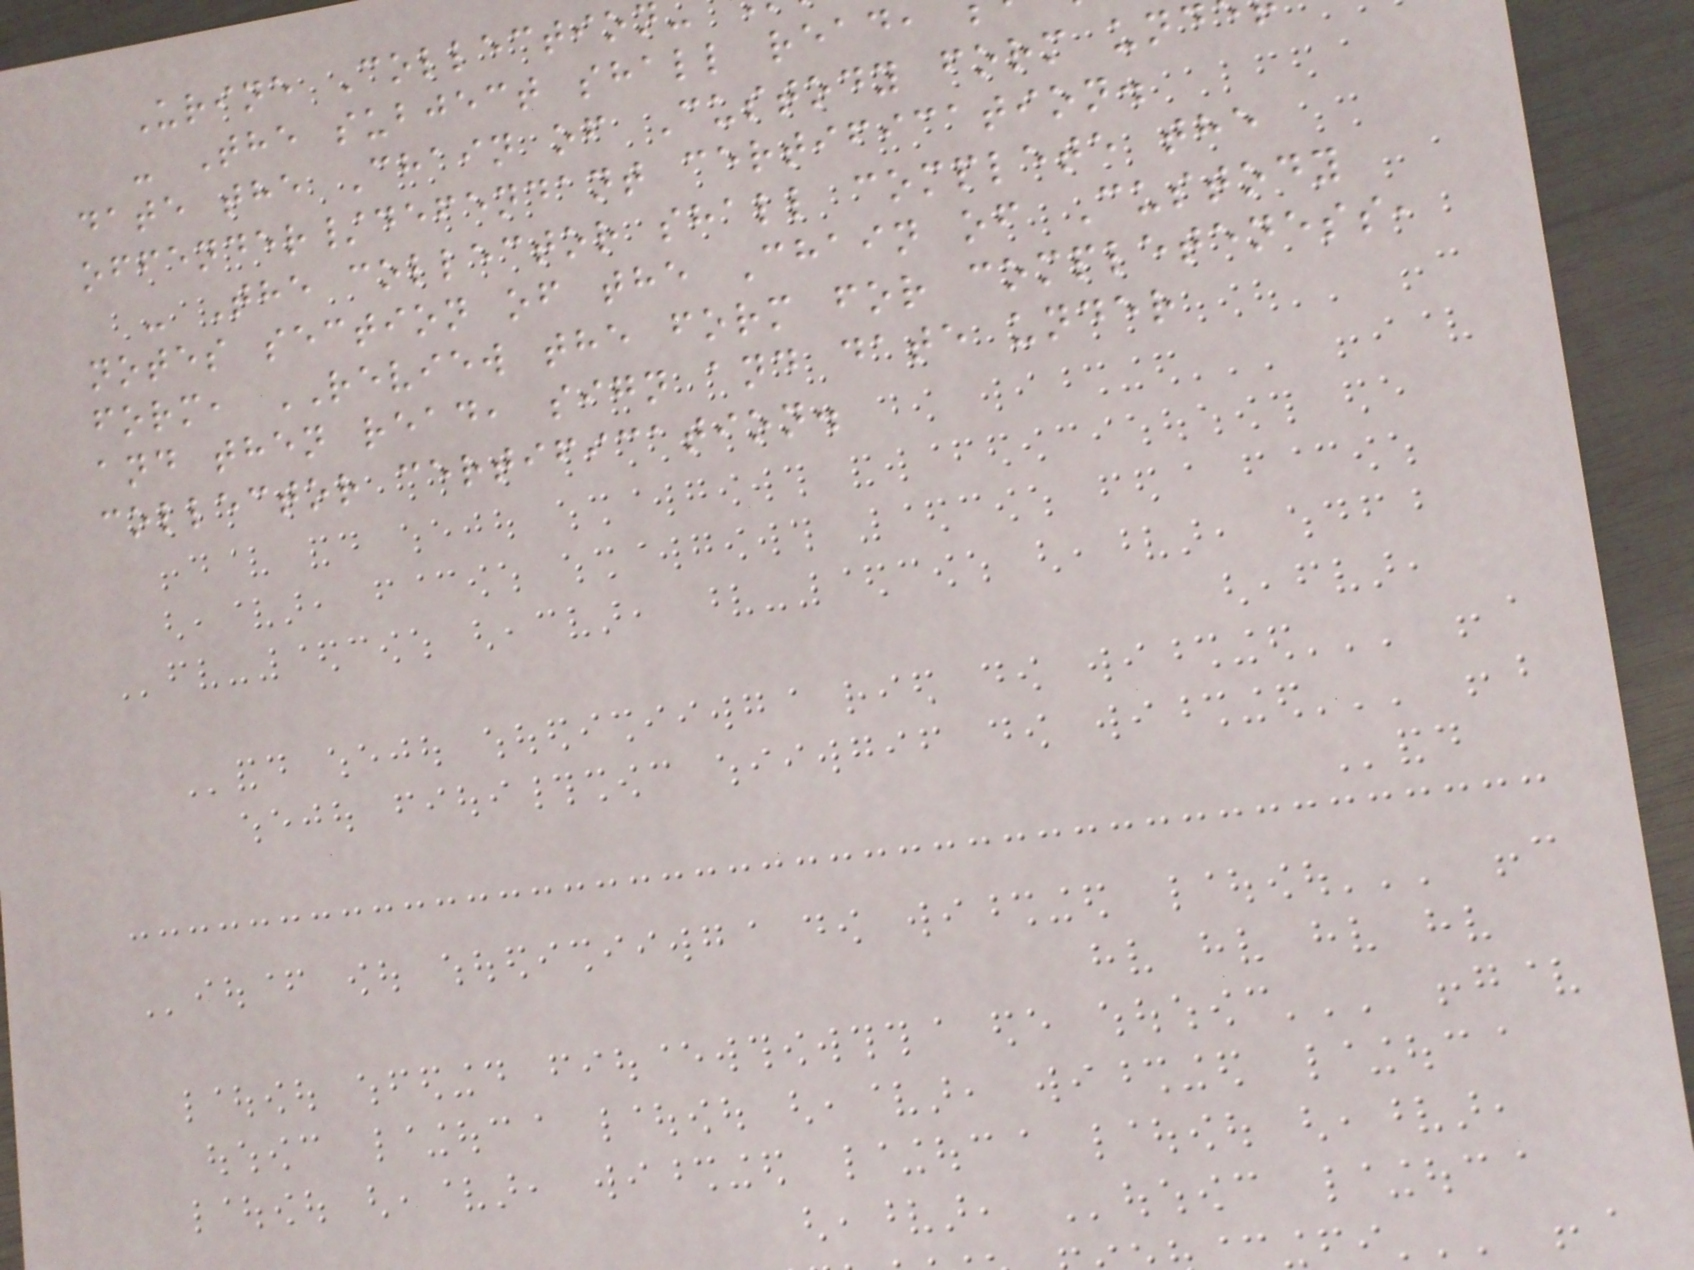Urine Collection
- The subject shall read,
date the Chain of Custody form und
offender/defendant certification.
- The collector shall complete the
notes section of the Chain of Custody
form, REVIEW the form for completeness,
and then read, sign and date under
collector certification.
